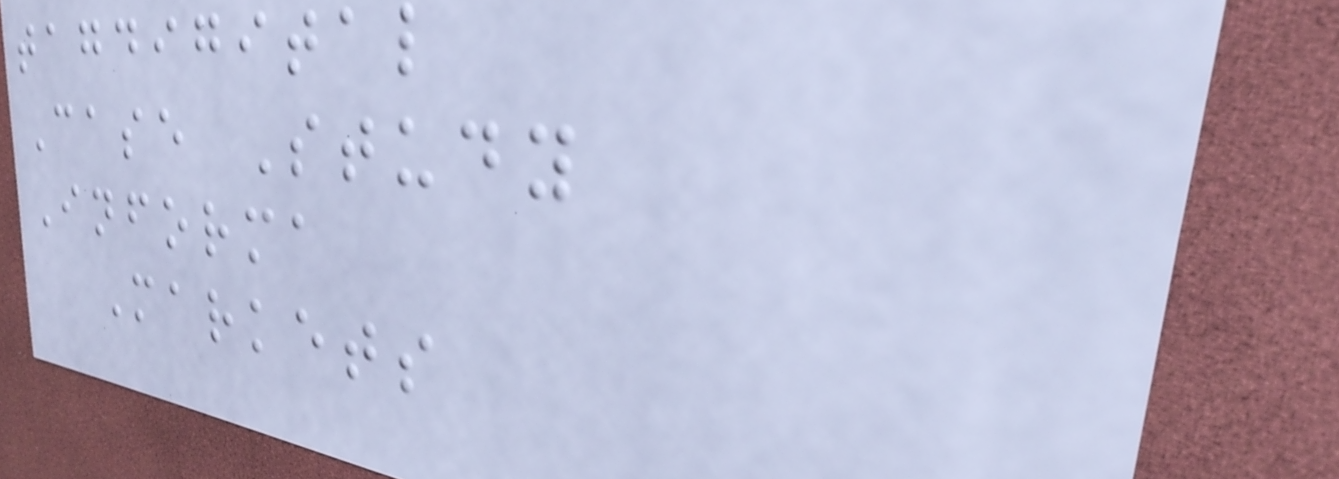tagdigital
Case Study
Informa
Markets
